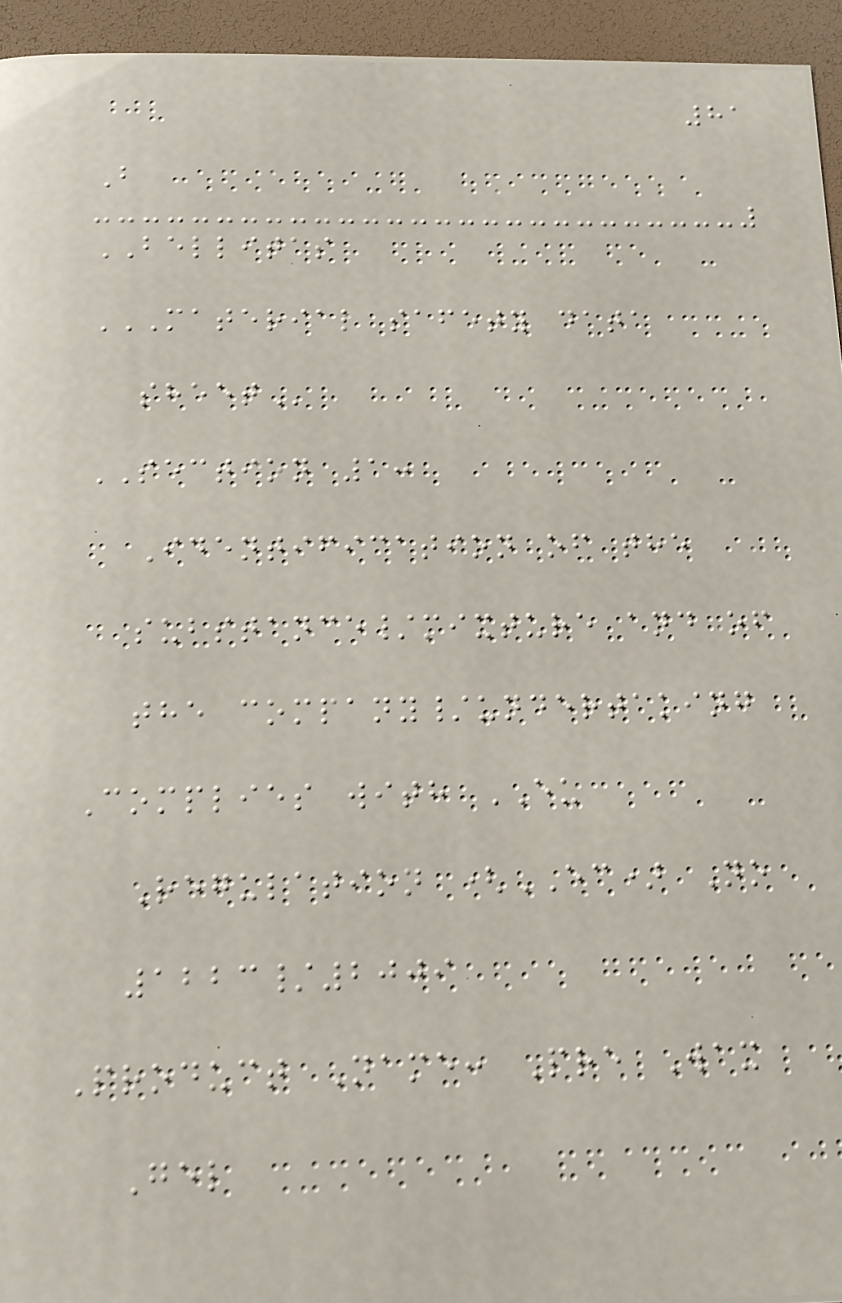81
B
BELLITAS
MATERIAL SAFETY DATA
SHEET
SECTION 1:
Identification of the
substance/mixture and of
the company/undertaking
Complies with EU
Regulation (EC) No
1223/2009
Product Name: Pre Wax
Gel
